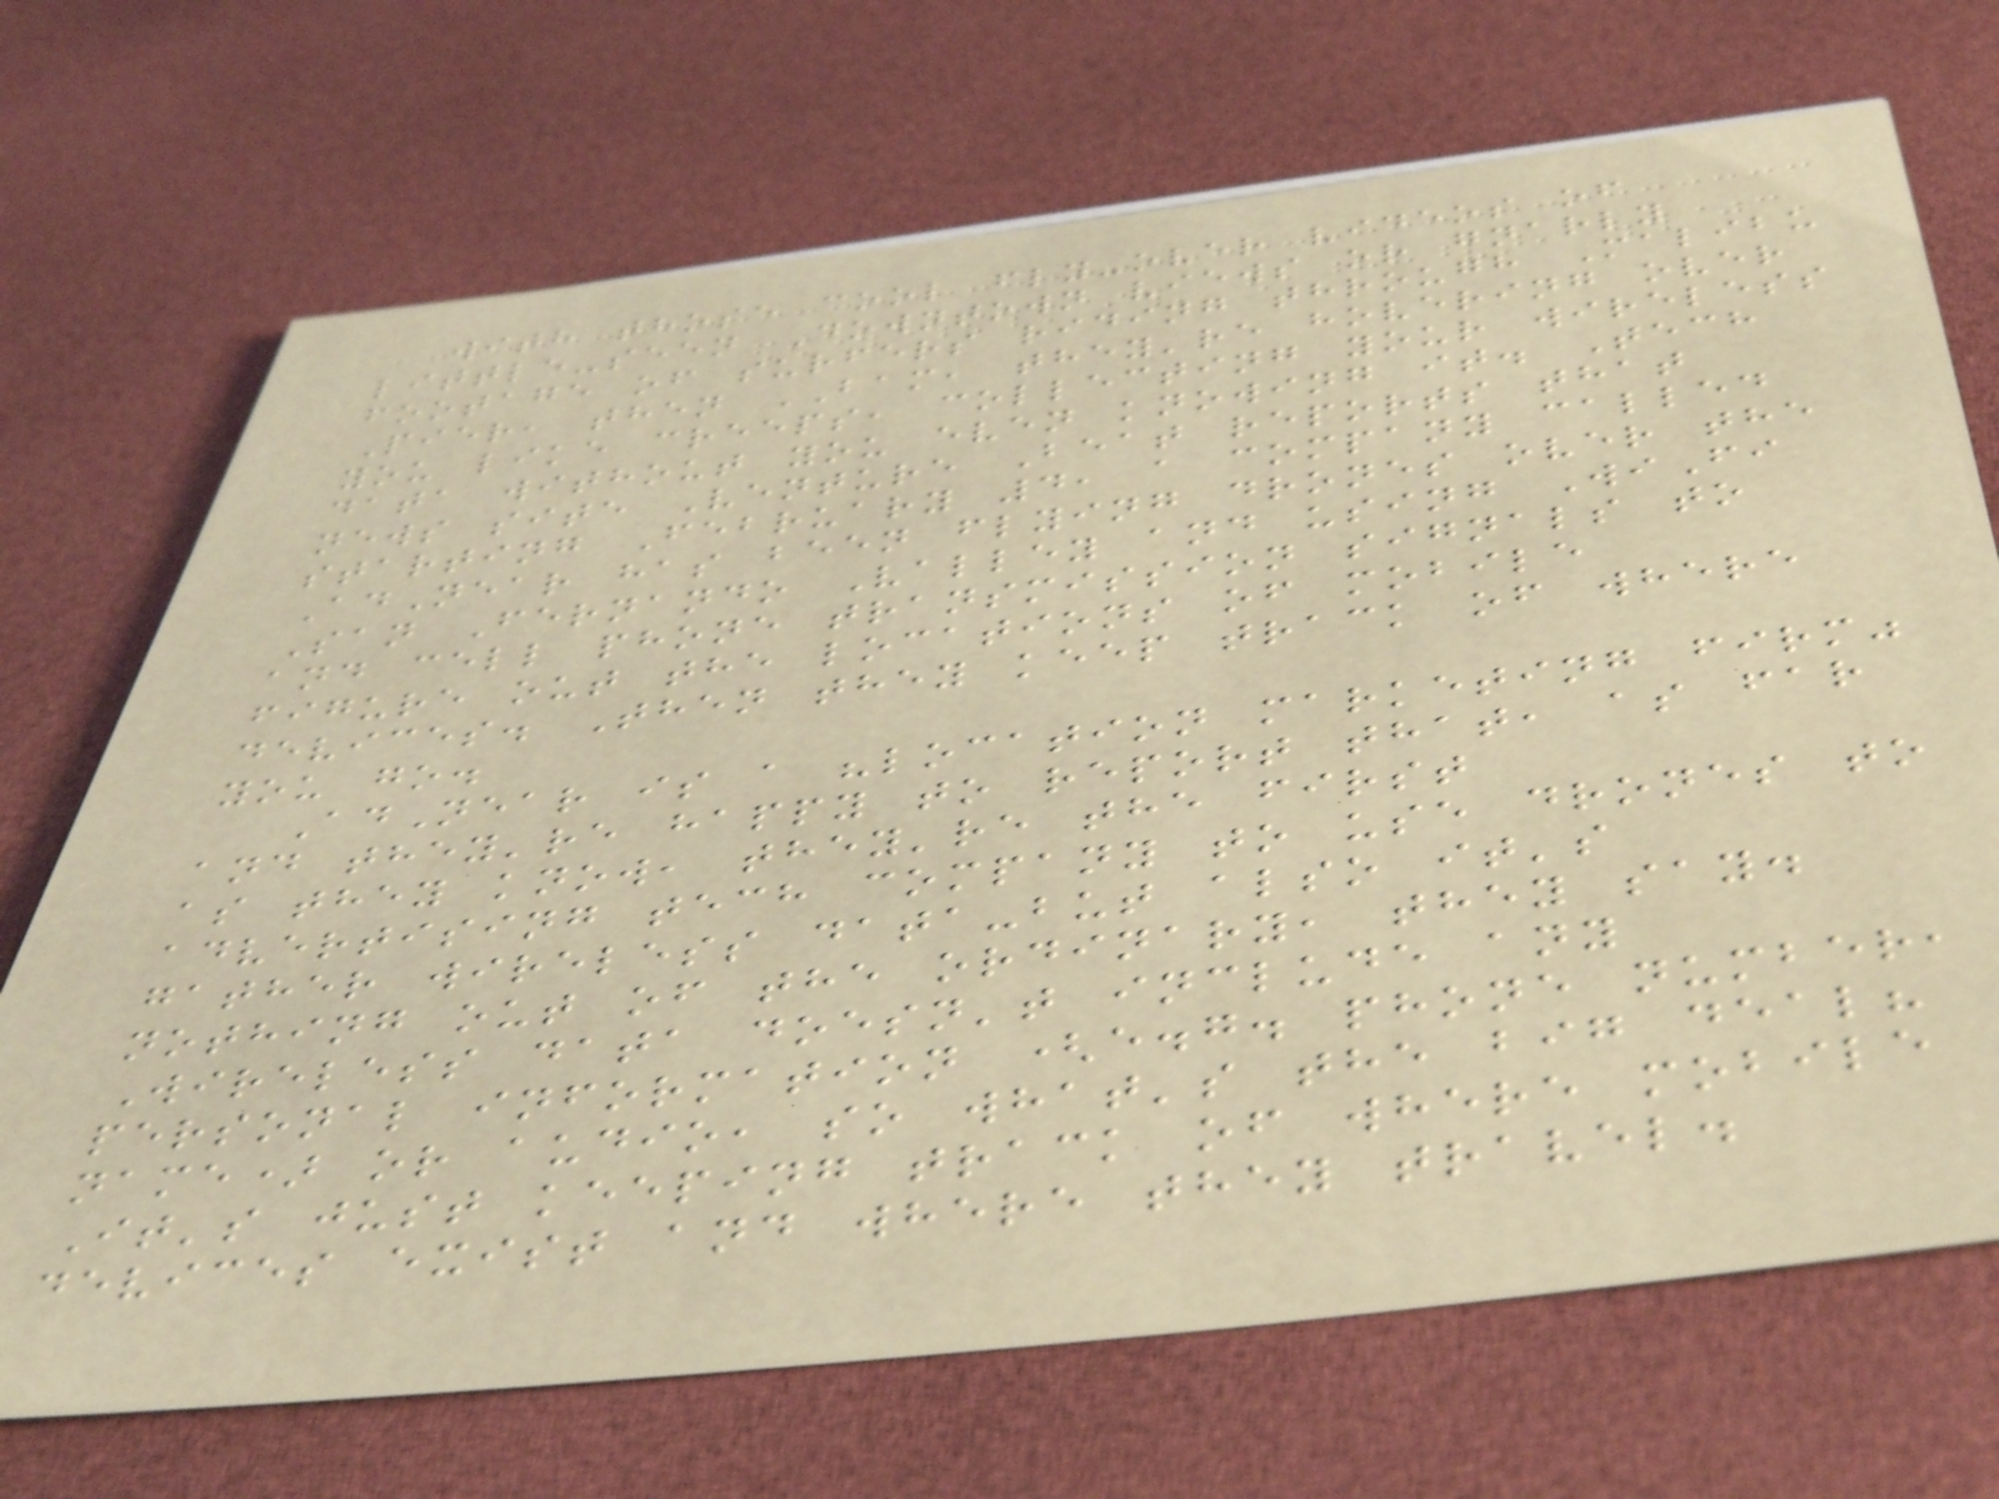with those cool fly-over videos of
little-seen Downtown views or gnarly
footage of surfers riding through Malibu
Pier, then BAM, they're hovering over
you like creeps, collecting your wireless
data without you even knowing it. Tech
news site Venture Beat reports that
starting February 4, a company called
AdNear has been flying drones over the
San Fernando Valley and using WiFi
and cell phone transmission signals to
figure out the locations of mobile
devices. Then they keep track of where
you go.
AdNear is a "location marketing firm"
and they're happy to report that, as far
as they know, they're the first
advertising tech company to use drones to
gather wireless data-but also it's
nothing out of the ordinary, they say.
Wireless data doesn't include any
personal information (e.g. phone number,
name) or audio, so what's the big deal?
It's just keeping track of where mobile
devices exist and where they travel.
